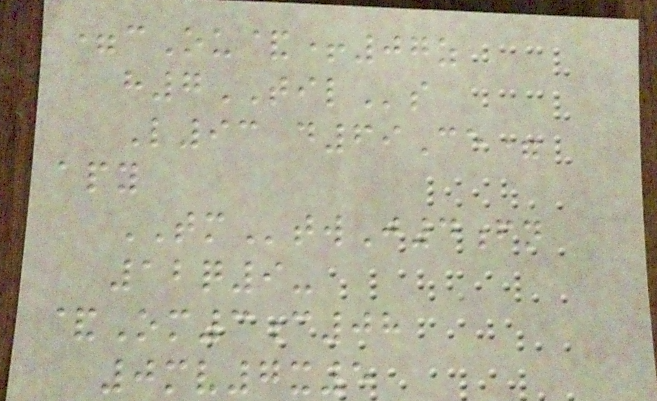=cOu&+07z
h7TILs
L93 d69Ce=
apy
TMtwJ4fn
12q9-
&Om3c08
0mv7x5
